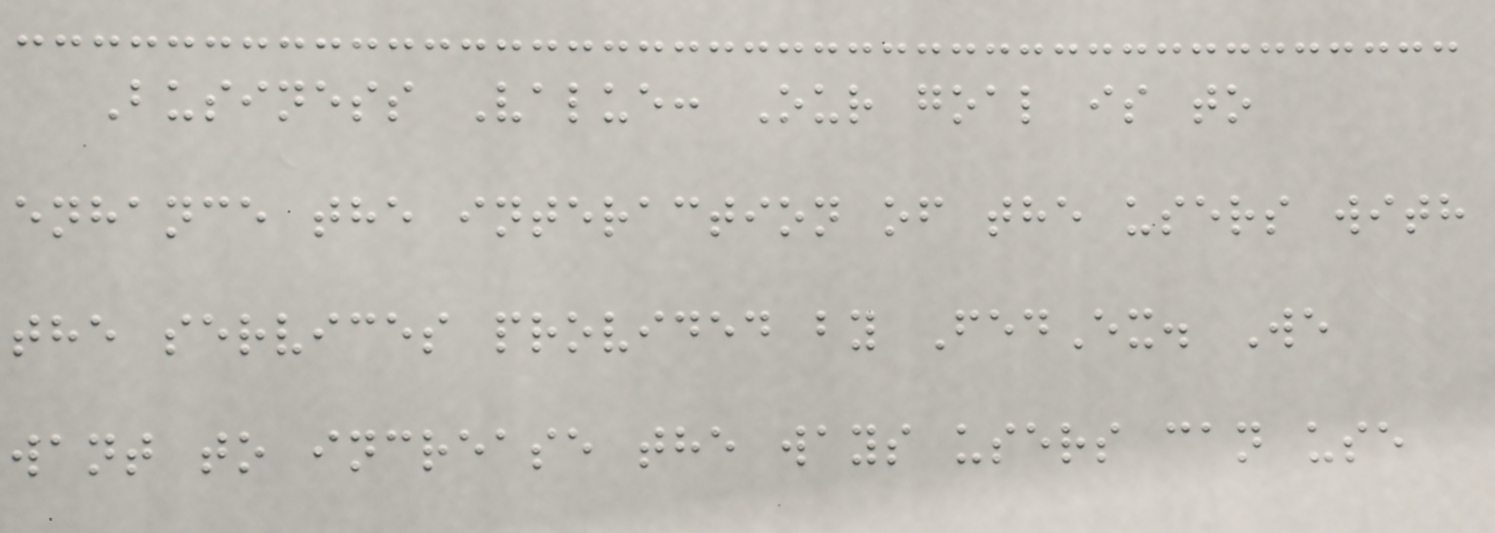Business Value: Our goal is to
enhance the interaction of the users with
the services provided by FedEx. We
want to increase the ways users can use
